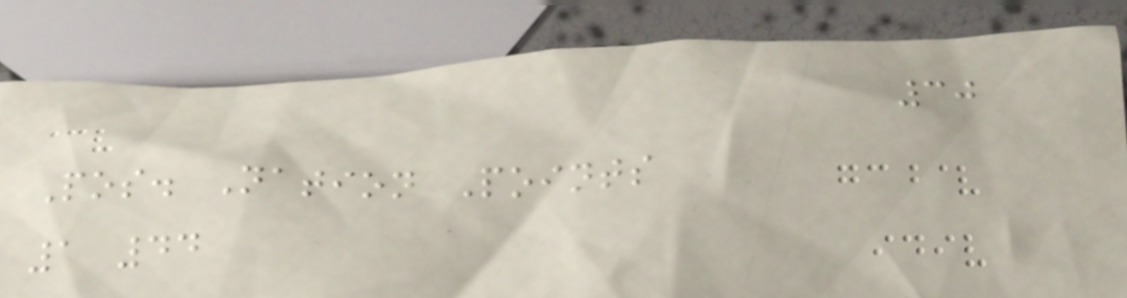30
Pos. Nation Points
1 44
